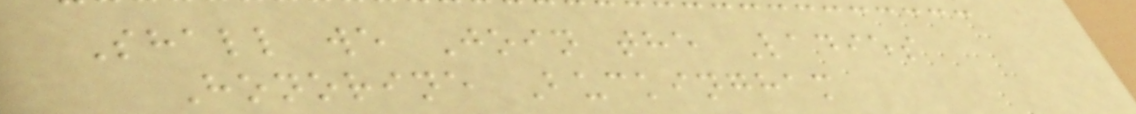Shall we Join the Ladies
Honorine Buckingham
